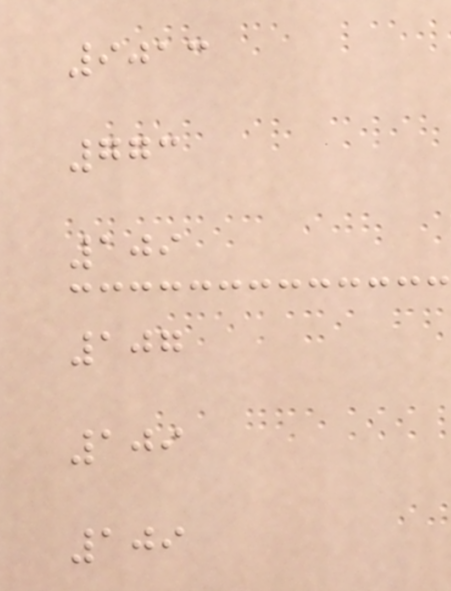9013
773
109
107
109
109
